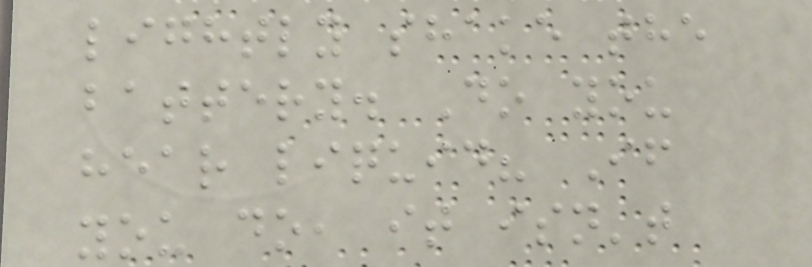lightly shake the
battery. Do you
hear liquid? If
you do, it isn't
